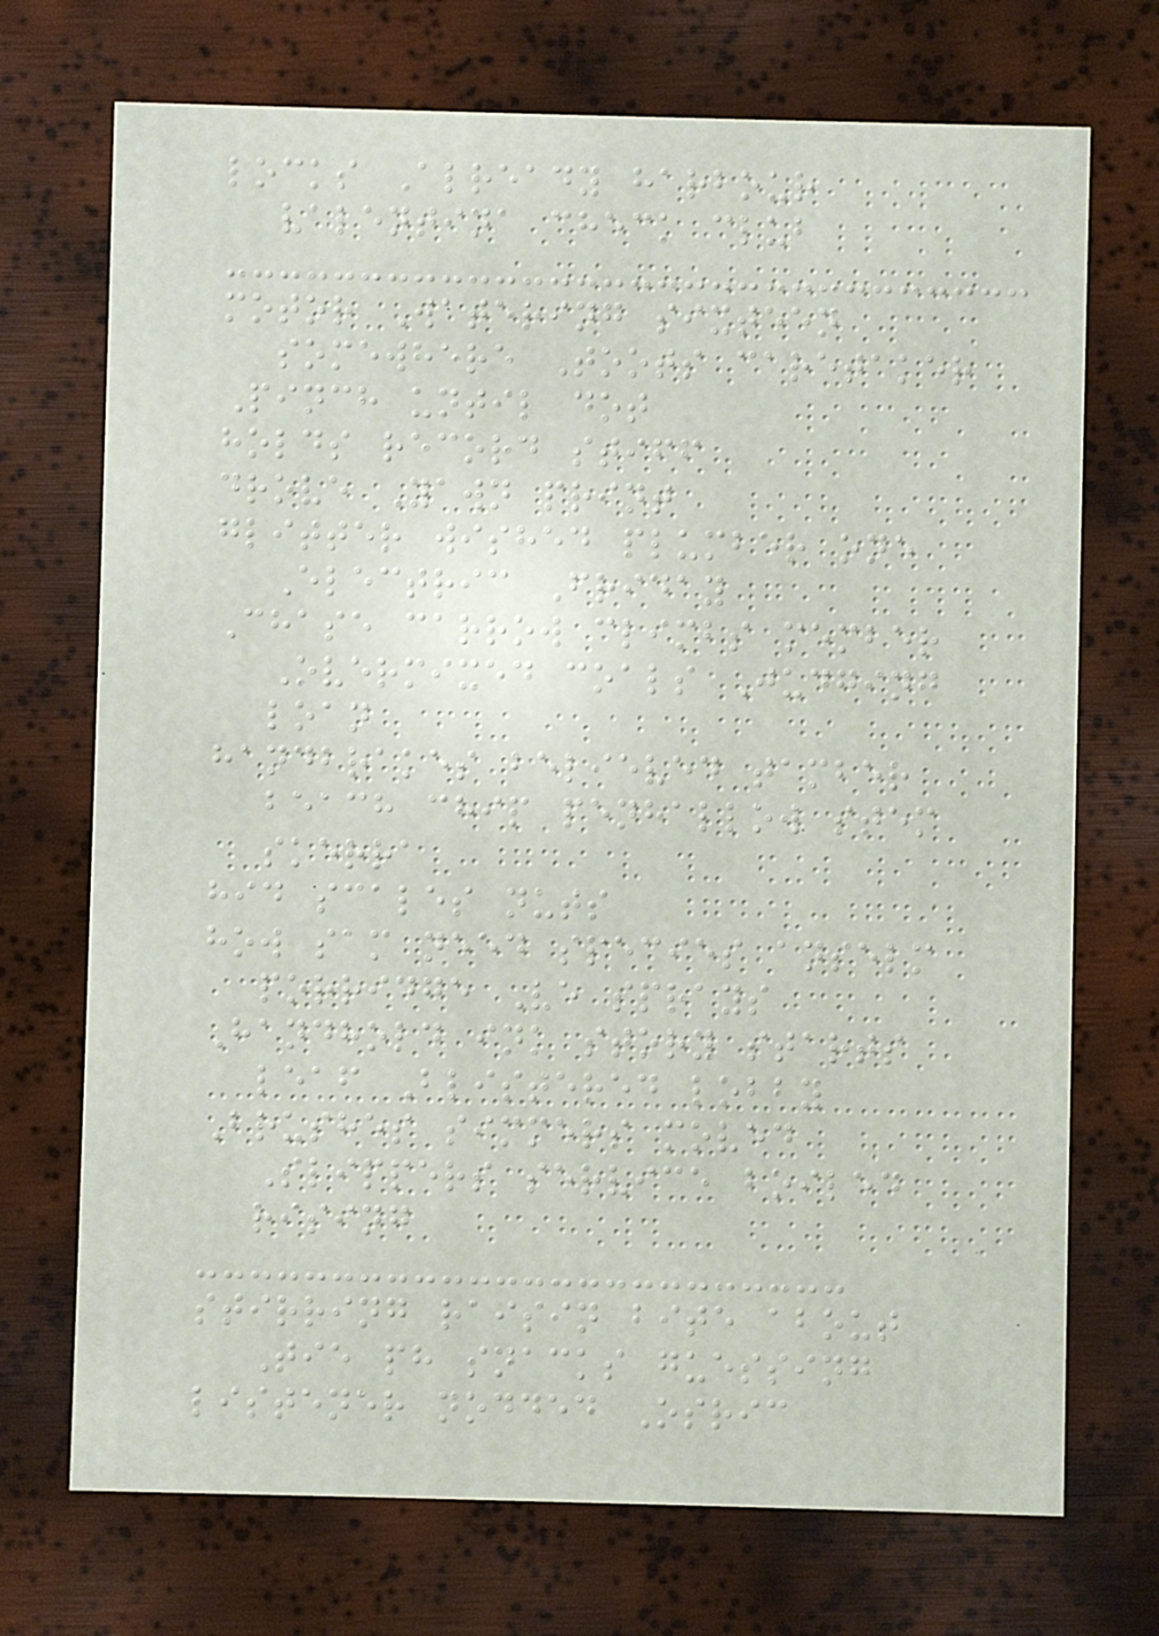locks Already harbour
valentina check club
motor Watering sixteen
somewhere Toots caretaker
Pinch until dot
holds record stiff
drove Yawn print
glitter wished plumber one
Electric Friday
Chase carrow climbs member
Overmixed coals Judging
loan
handbrakes believed tamber
beach chip penhallow stem
skerra
hid scales nuts
how sam need species anselm
porridge Ve sprays
Handhold ink story starts
leaf Blistered lobby
Brushes simmers moved
Slippers service boiled
rising
stirring raisin bite about
Tie ph snacks guessing
listener nodded Osric
